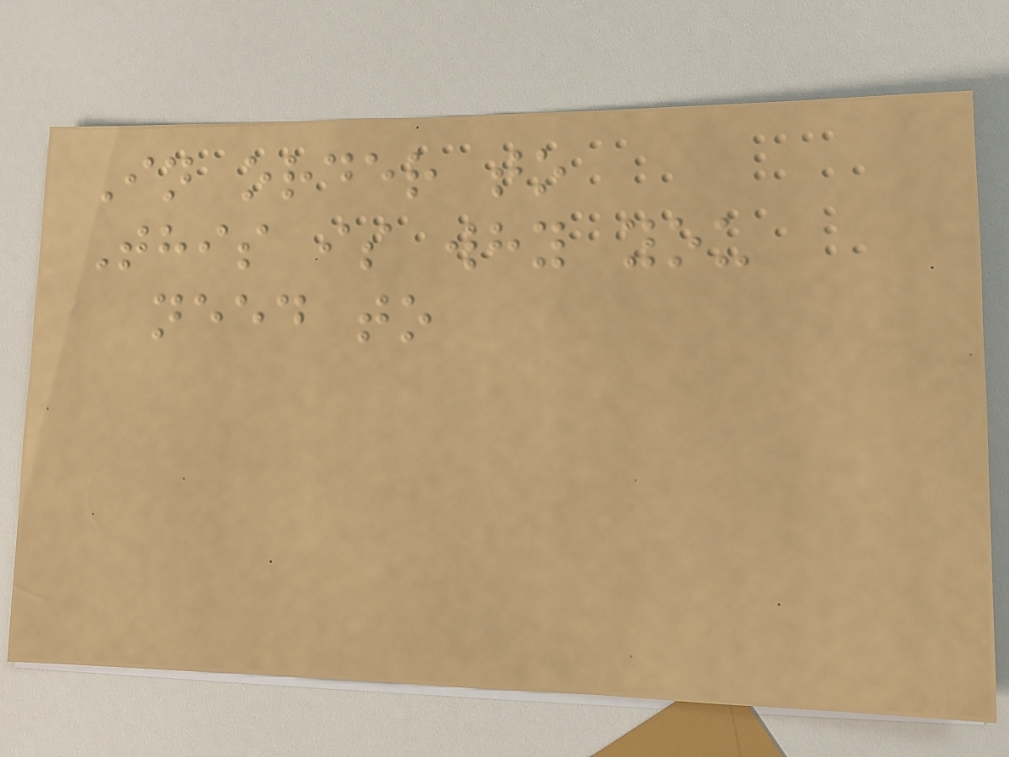In order to
This is why you
need to
